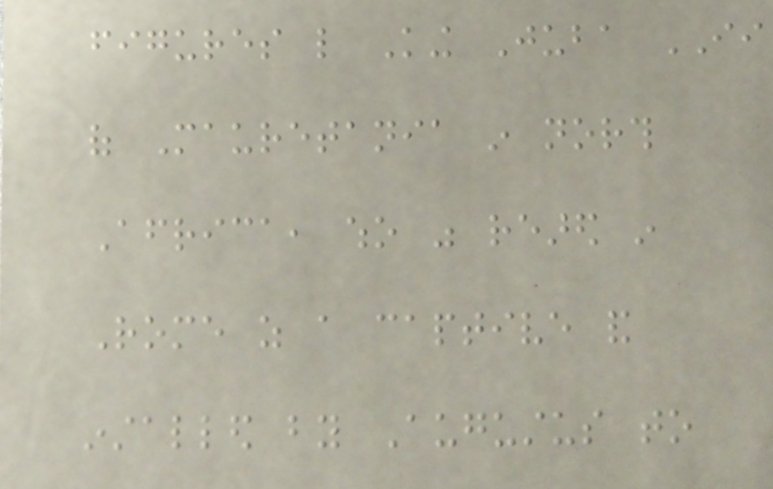figures like King Juba II
of Mauretania in north
Africa, who was reared in
Rome as a captive and
installed by Augustus to
